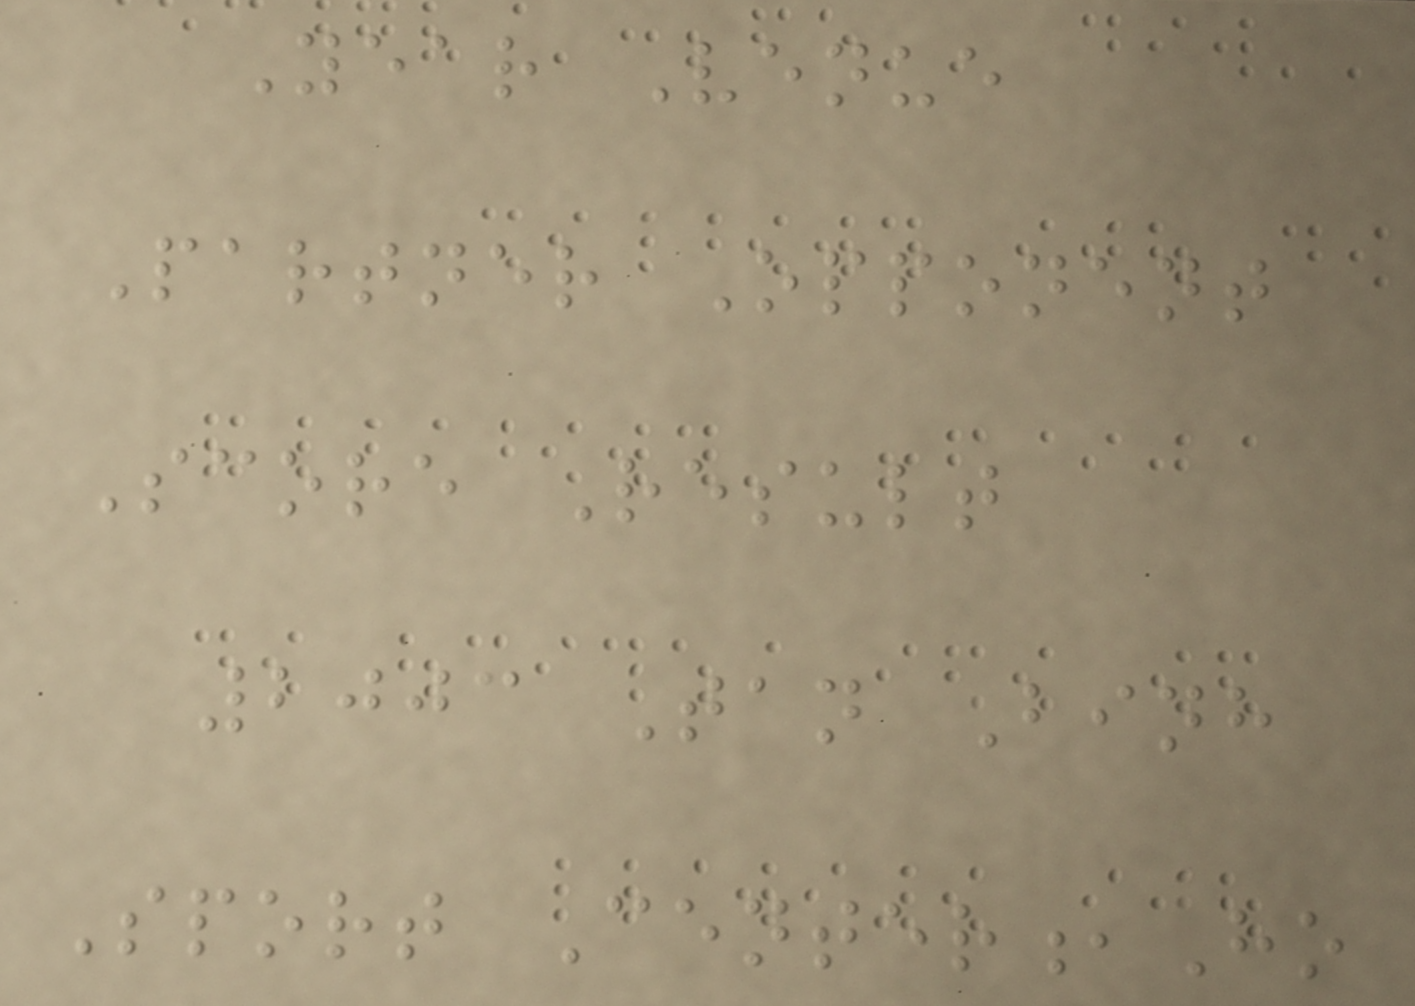Year Venue
Partner Opponent
Score Result
2003 Tan Binh
Sport Center,Ho
